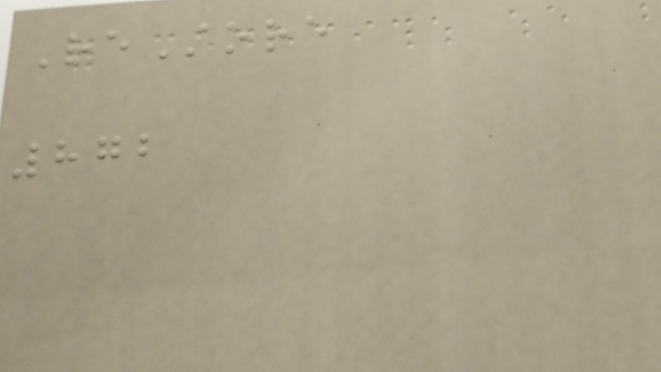ReStore
872
